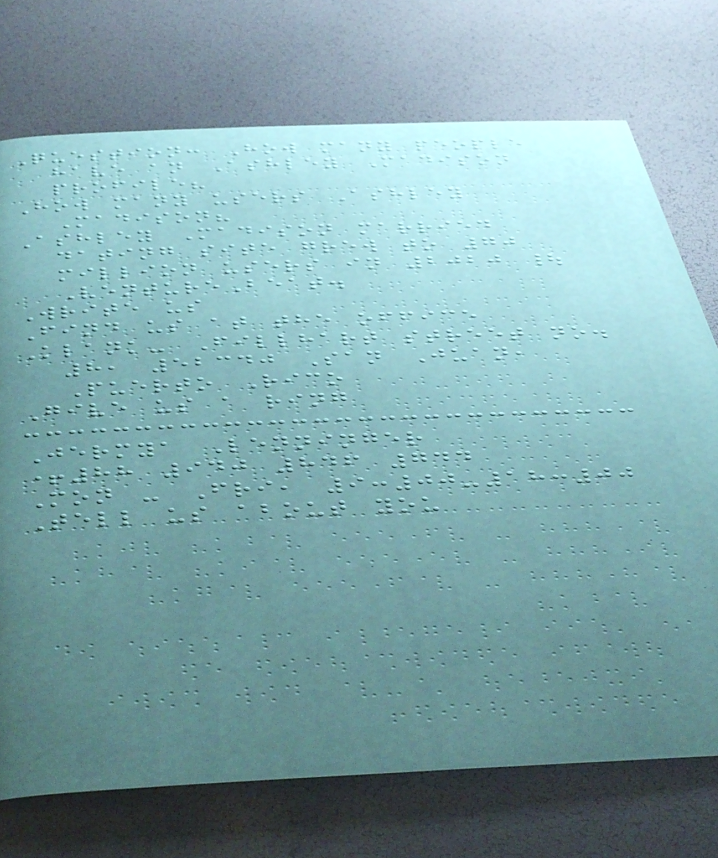Question: How many people
have an Ashley Madison
profile?
How many users Ashley
Madison?
Ashley Madison married
dating site grew to 70
million users in 2020 |
VentureBeat.
Write us
Find us at the office
Klank- Fillhart street no.
8, 52340 San Juan,
Puerto Rico
Give us a ring
Jermya Lenninger
+88 940 846 744
Mon - Fri, 9:00-18:00
Tell us about you
